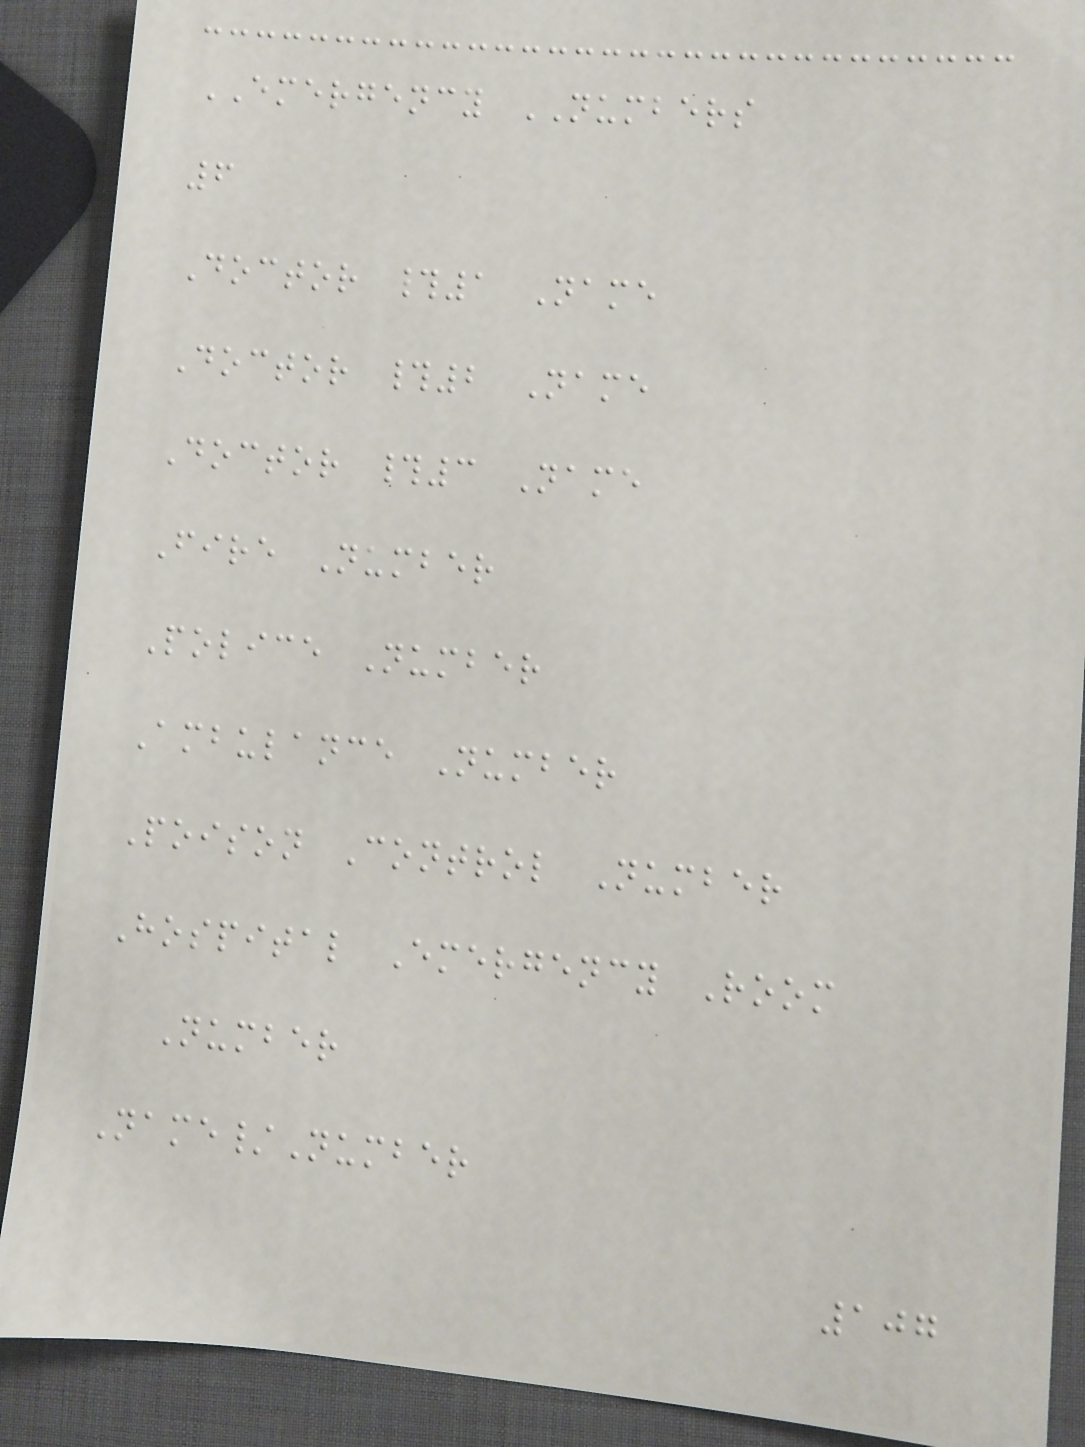EMERGENCY NUMBERS
6
Doctor #1 Name
Doctor #2 Name
Doctor #3 Name
Fire Number
Police Number
Ambulance Number
Poison Control Number
Hospital Emergency Room
Number
Name/Number
107
